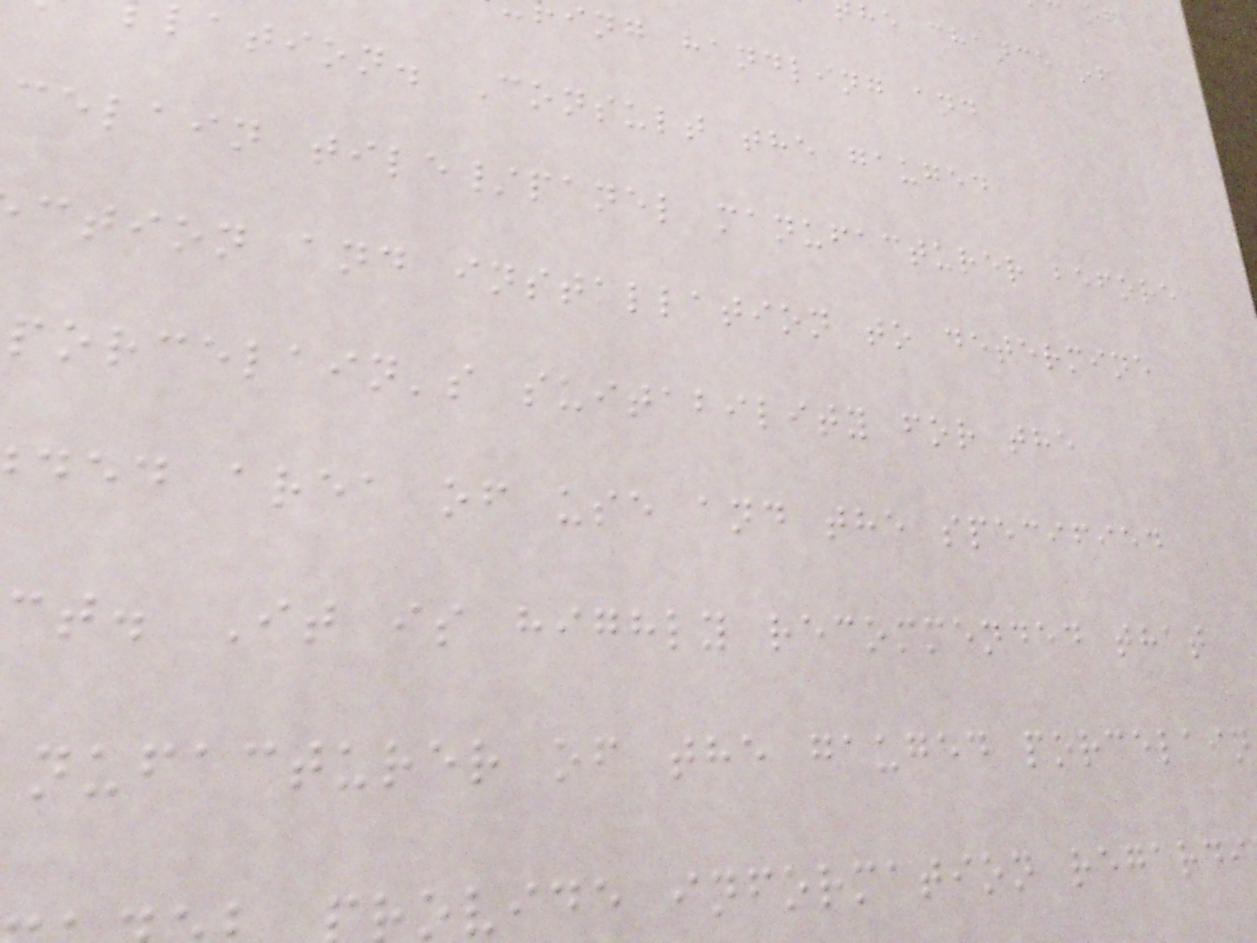he chance of
ing handling and
lation. Consult the gauged
celain tile/panel manufacturer before
ction and installation to determine
porcelain's suitability for the
ded area of use and the specified
ct. It is highly recommended that
nufacturer of the gauged porcelain
ovide information regardi
